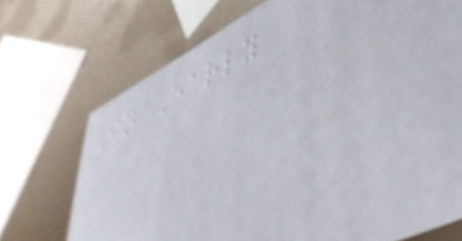In Early
